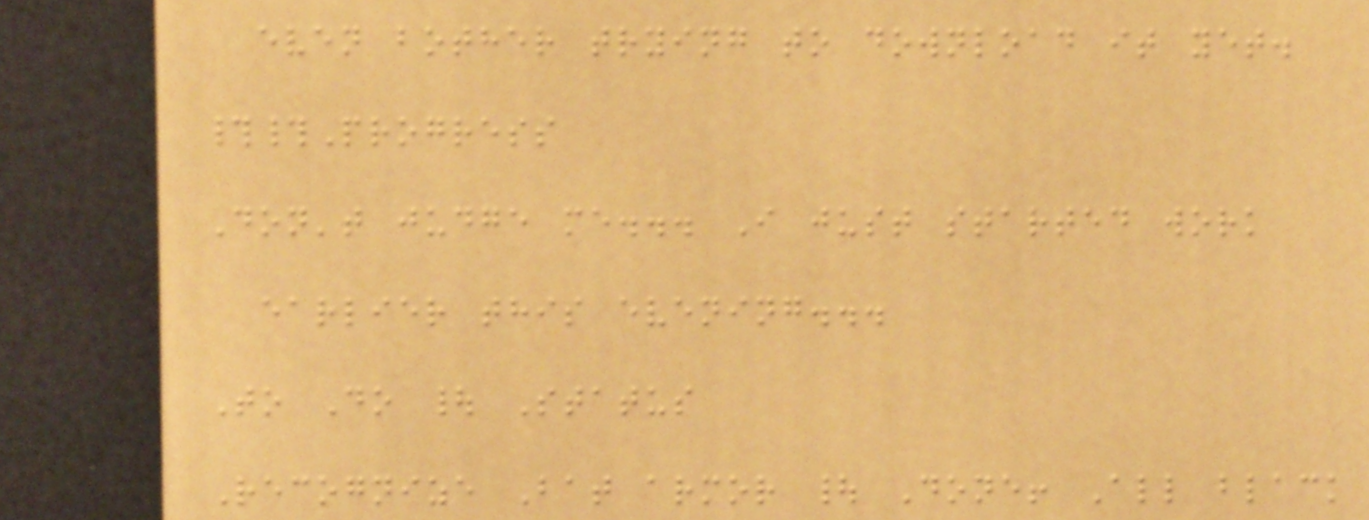even bother trying to download it yet.
##Progress
Don't judge me... I just started work
earlier this evening...
To Do | Status
Recognize Bat armor | Done! All black
